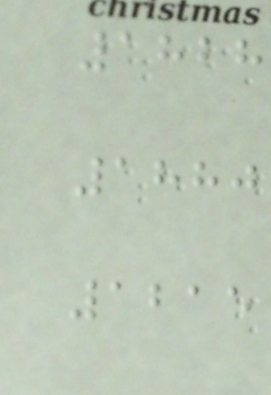1828
1880
1215
